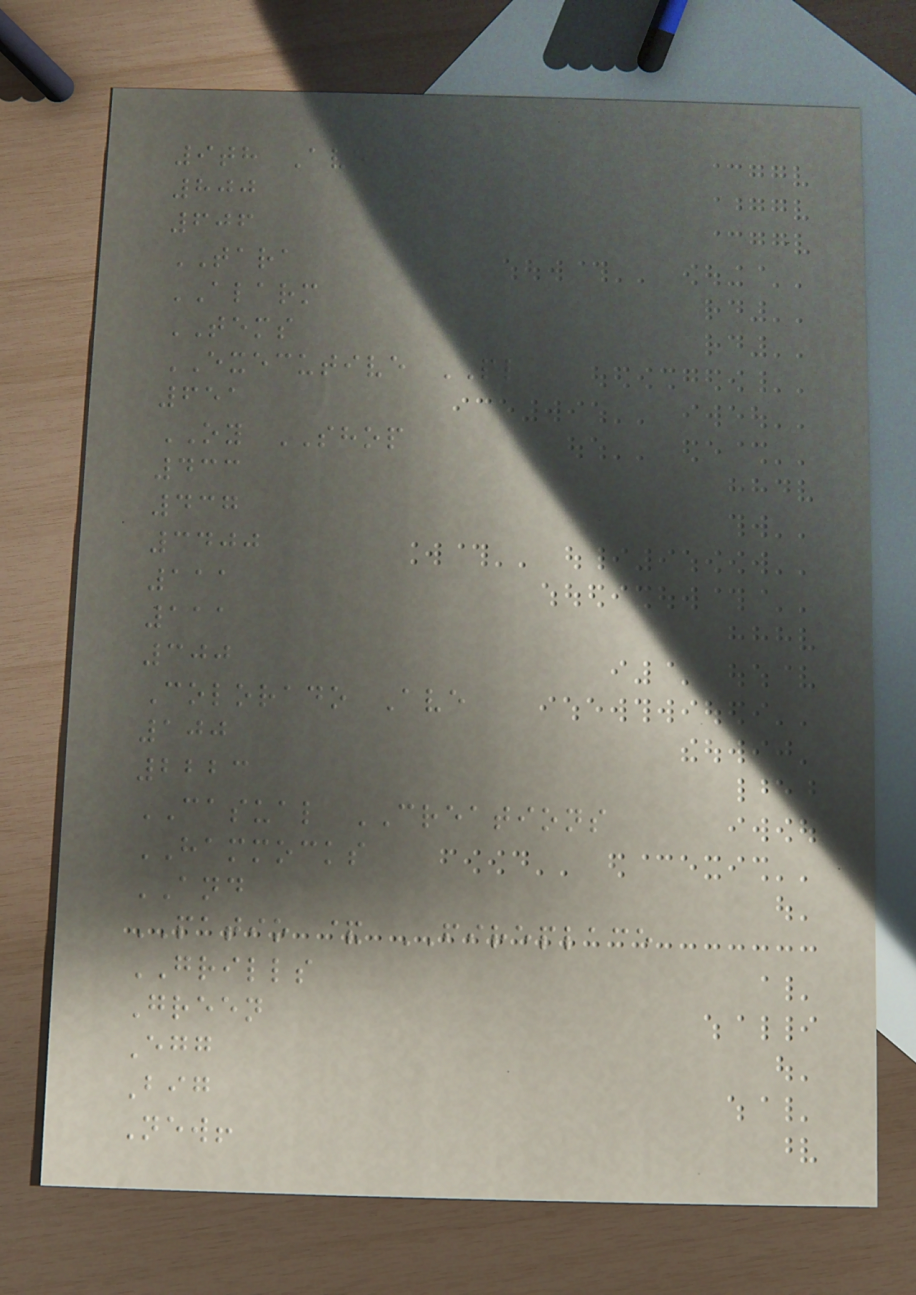9th Ave
800
606
TARA
ALARM
TEMS
EXECUTIVE PL
651
OY SHOP
433
437
3400
111
111
300
Colorado Ave
100
2223
CASUAL CREATIONS
HAMMOCKS
AND
PATIO & FIREPLACE
GRILLS
Green
Egg
Big
New!
